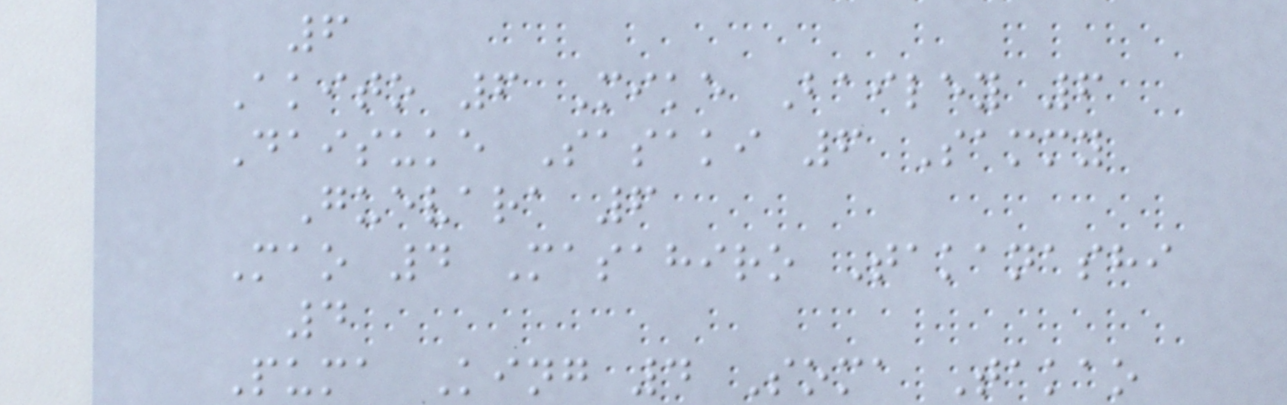6
Akito 6 Mike Bailey 6
Daisuke Sasaki 6 Sammy
Guevara 6
Mao 4 Masahiro Takanashi
4
Puma King 4 Soma Takao
